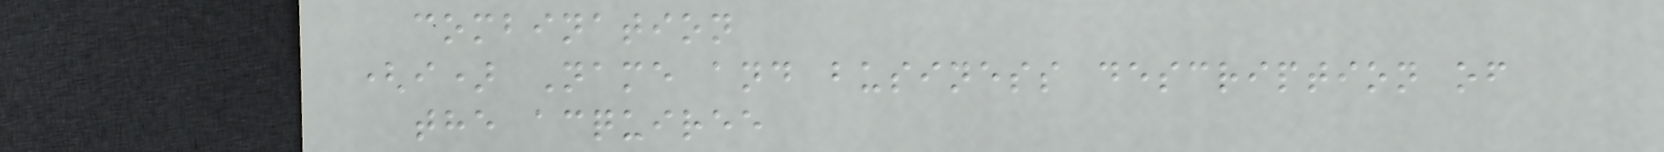combination
(i) Name and business description of
the acquiree
